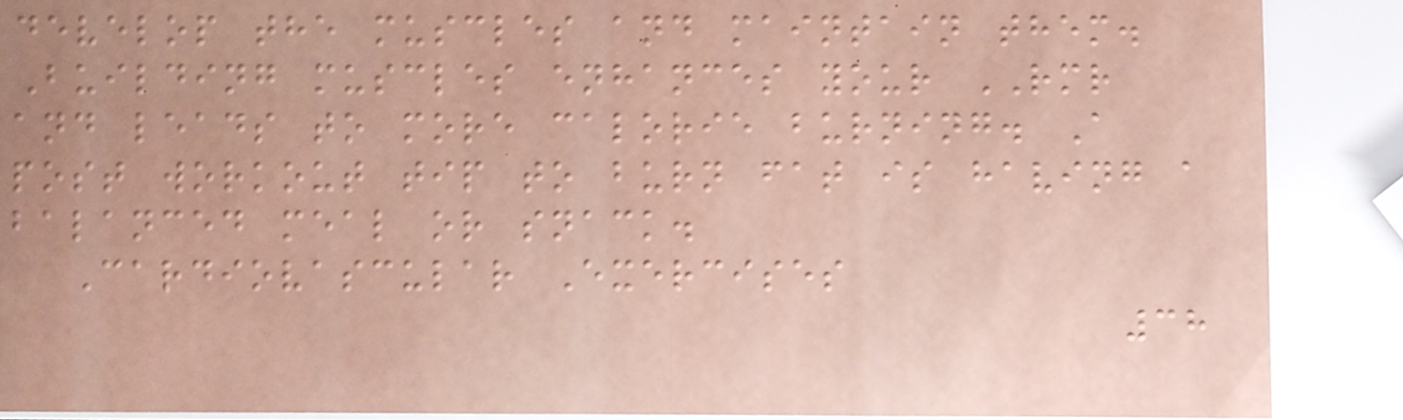develop the muscles and maintain them.
Building muscles enhances your RMR
and leads to more calorie burning. A
post workout tip to burn fat is having a
balanced meal or snack.
Cardiovascular Exercises
38
